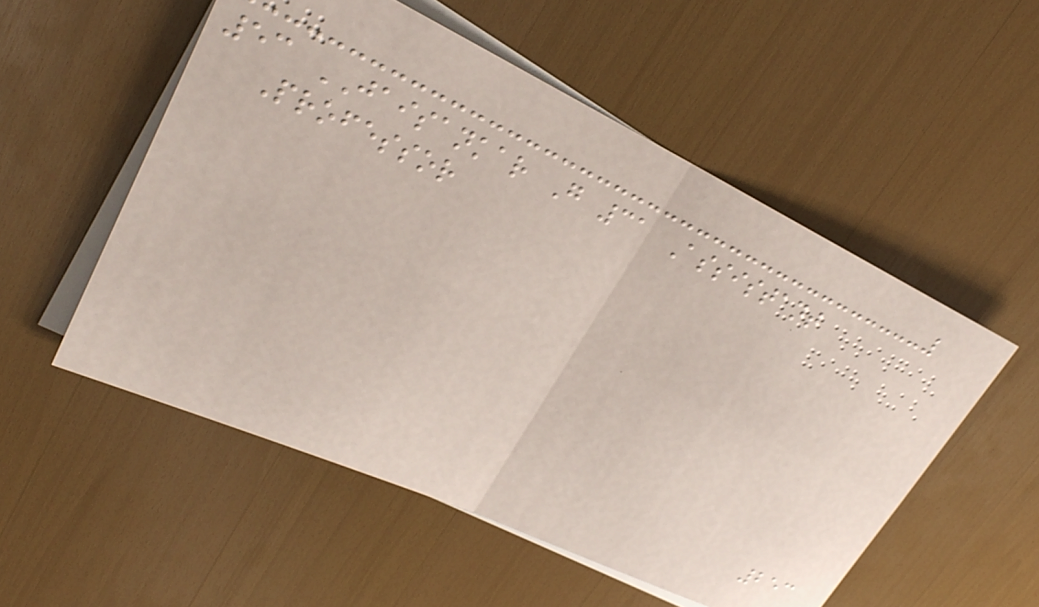53 JAISANKAR G 31 Assistant
Professor
253
